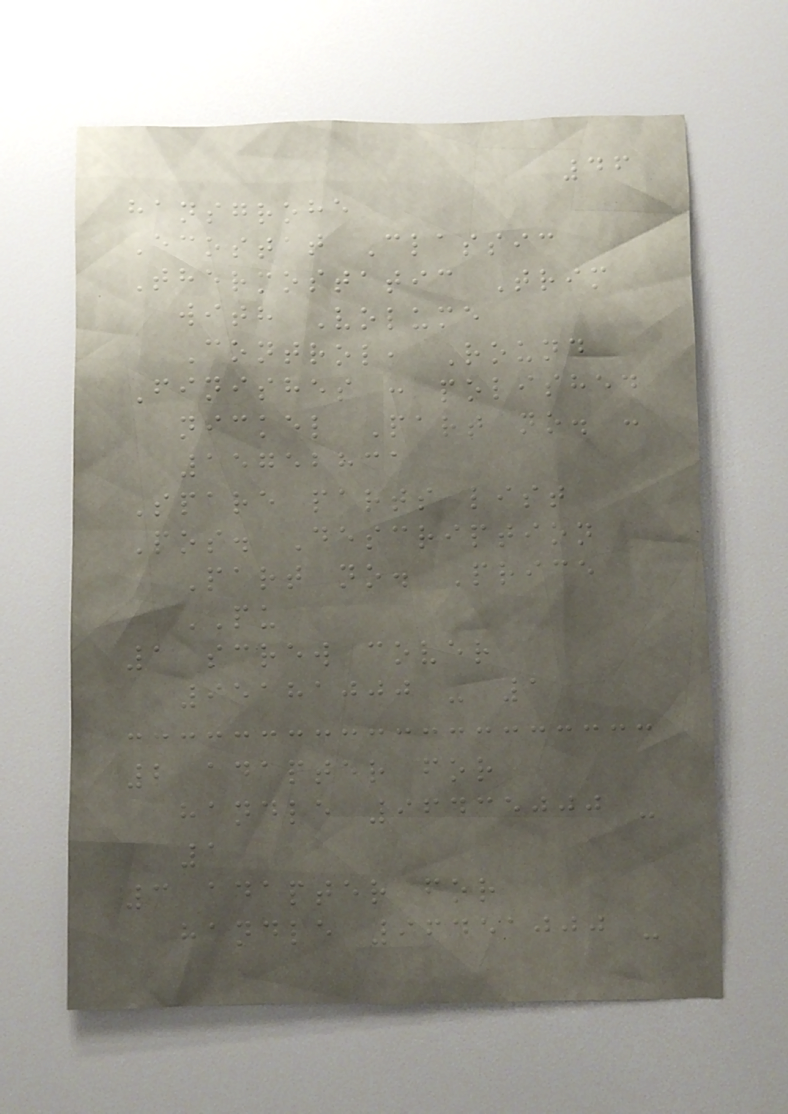46
hansgrohe
Ecostat Classic
Thermostatic Trim
with Volume
Control, Round
Finishes : polished
nickel Part no. :
15752831
Spare parts list
Pos. Description
Part no. Price
PU
1 screw cover
95181000 - 1
2 adapter for
handle 96435000 -
1
3 adapter for
handle 96451000 -
